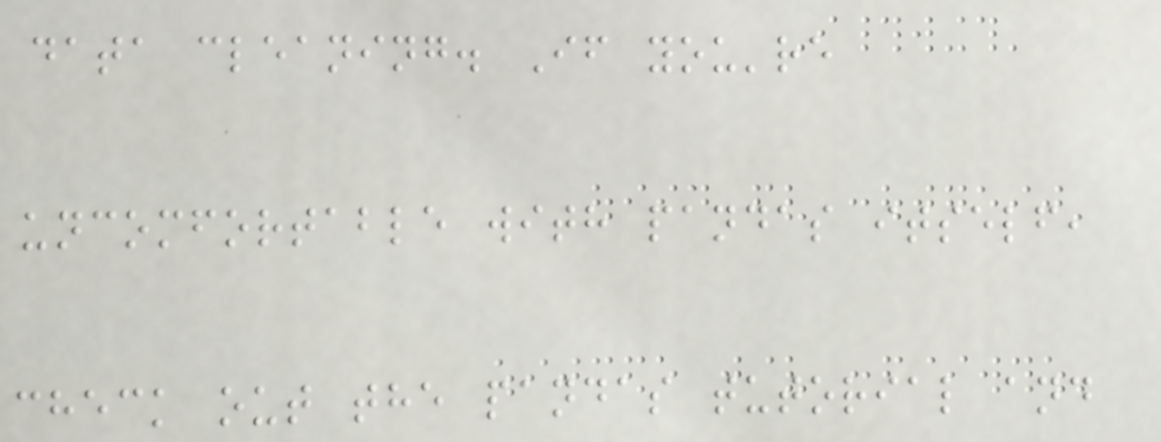data cleaning. If you're
uncomfortable with pandas itself,
check out the pandas tutorial and
